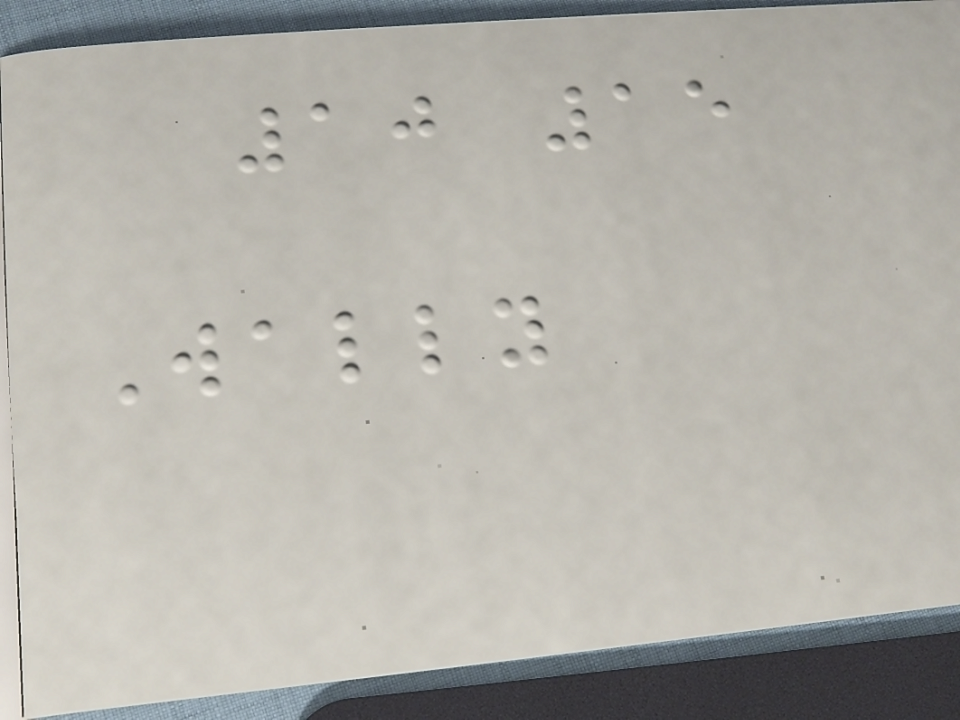10 15
Wally
